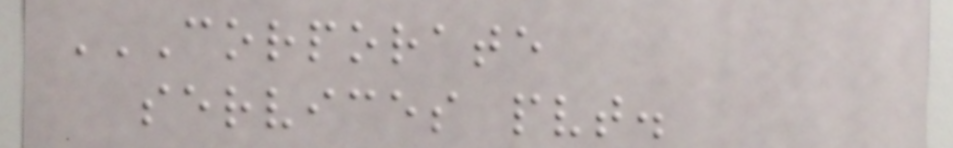CORPORATE
SERVICES PVT.
